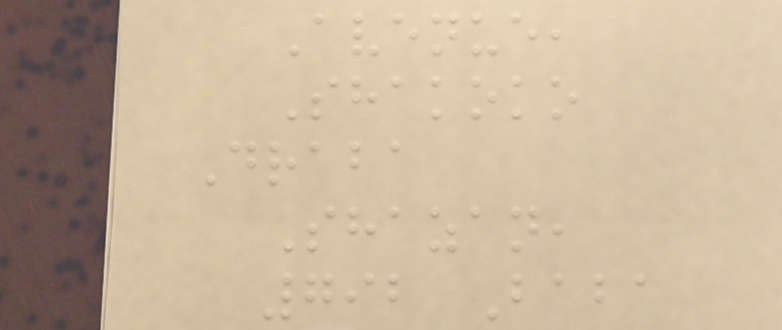Avenue,
Shakoko
Draba
Shazan,
792 Baba
